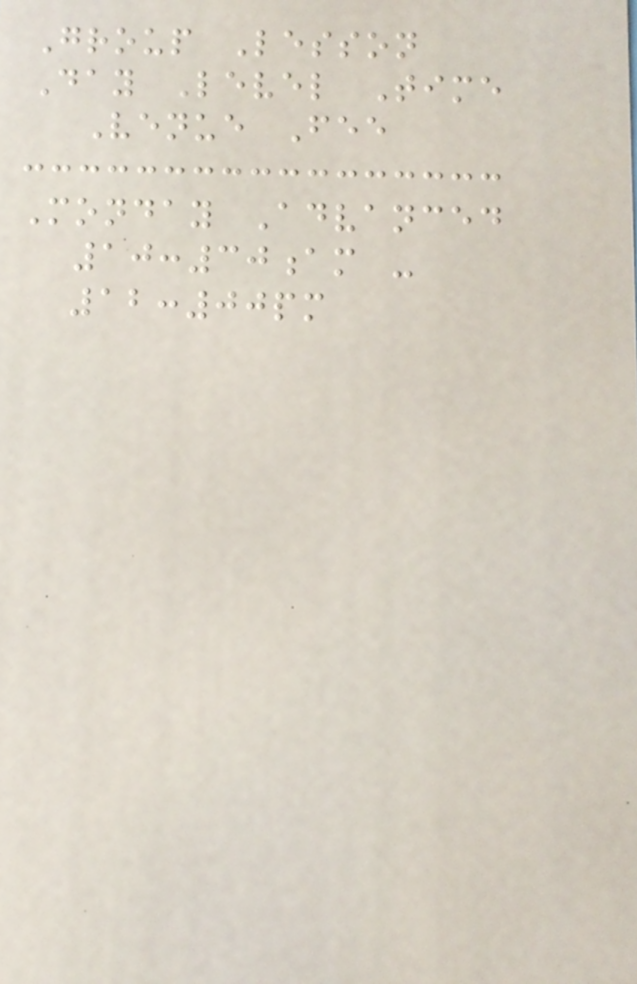Group Lesson
Day Level Time
Venue Fee
Monday Advanced
10:30am -
12:00pm
